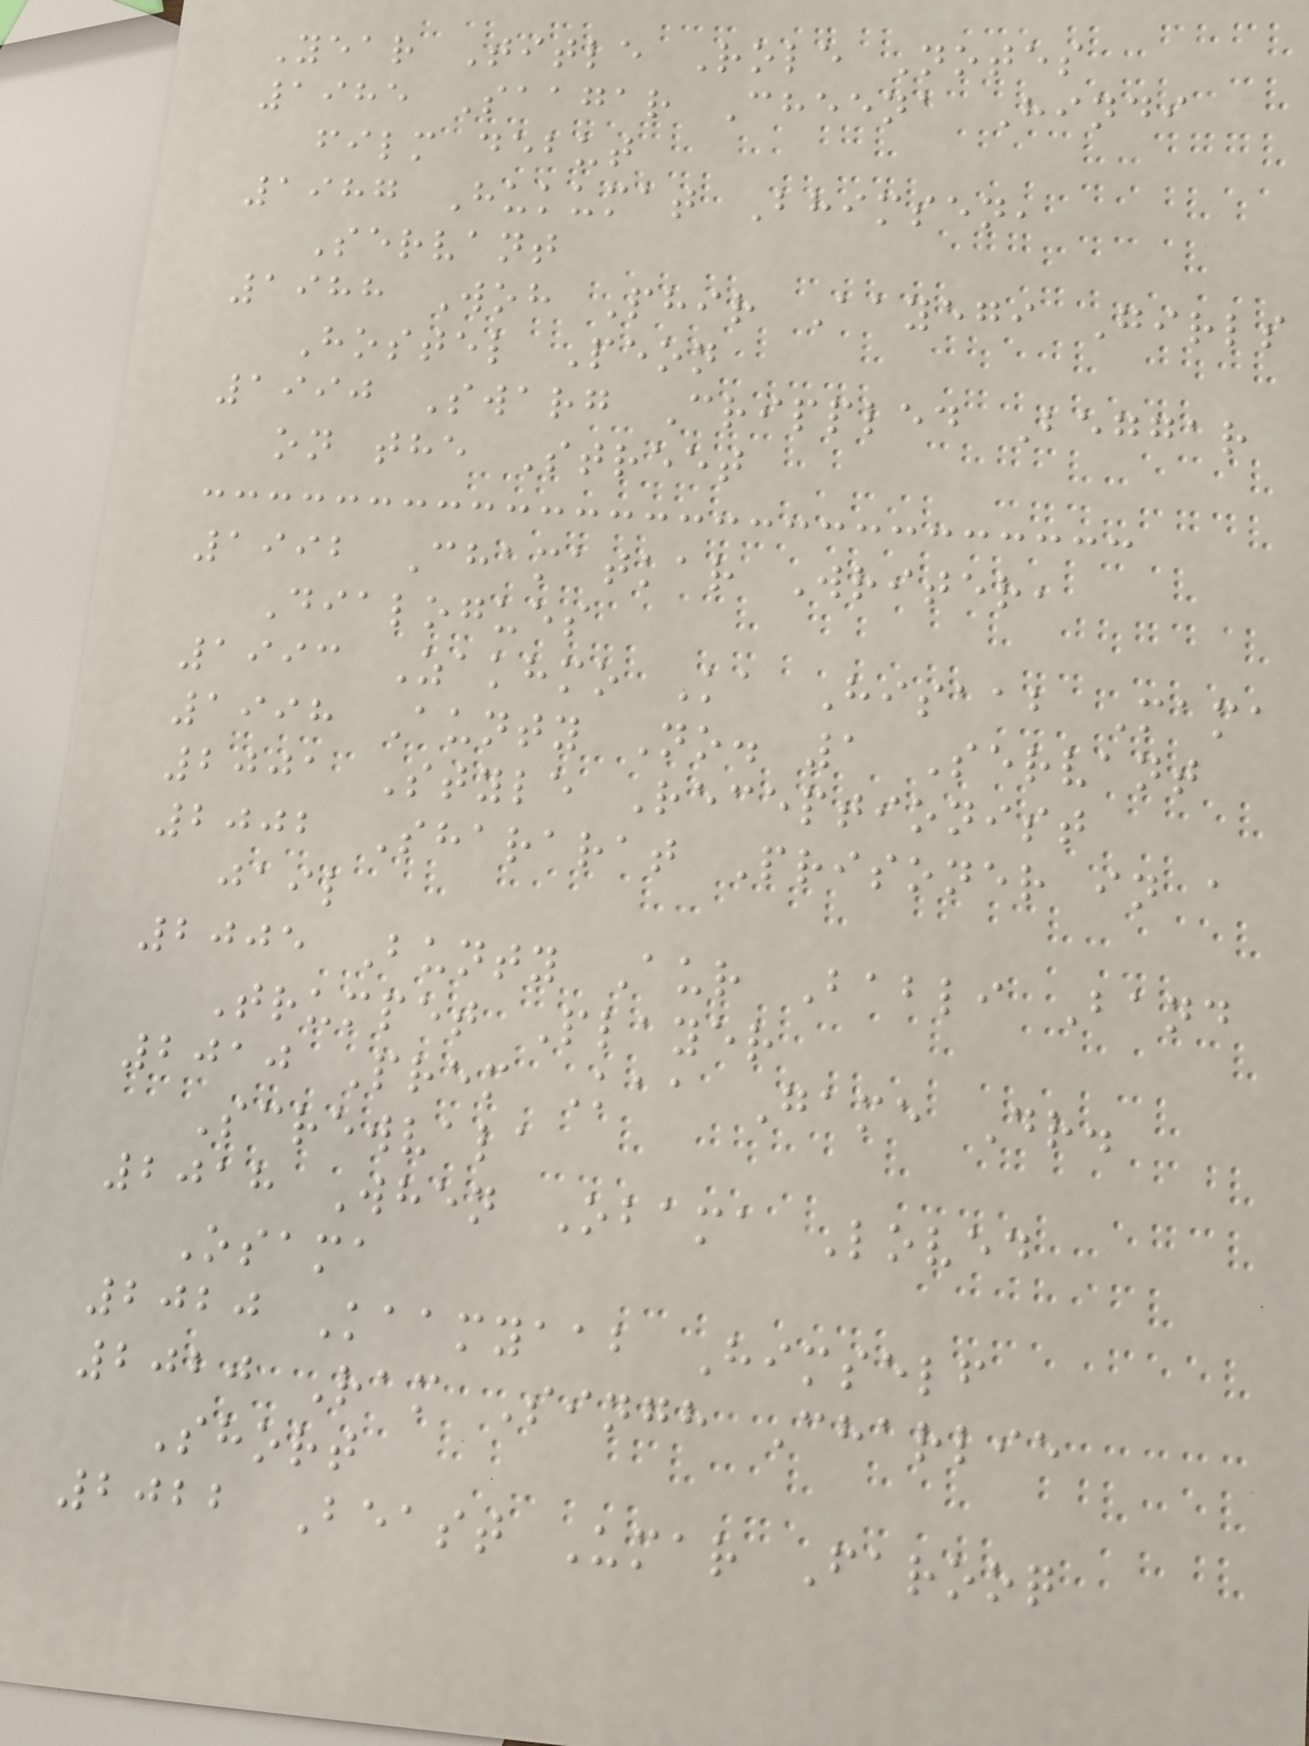Year Title Role Notes
1985 Saagar Cheena Hindi
film debut
1987 Hukumat Bhimsen,
Servant
1988 Woh Phir Aayegi Girls
Hostel Peon
1990 Swarg Crippled Beggar
on the Street
1992 Chamatkar Writer,
Dialogues
1993 Zakhmo Ka Hisaab Mama
1998 Aunty No. 1 Servant
2001 Style Receptionist
2002 Shararat Prisoner in a
jail
2005 Bunty Aur Babli Band
Trumpet Player
2010 Prem Kaa Game Dr.
Screwvala
2018 When Obama Loved
Osama
2020 Kaamyaab Himself
2020 Ram Singh Charlie
Short
2022 Beast Umar Farooq
